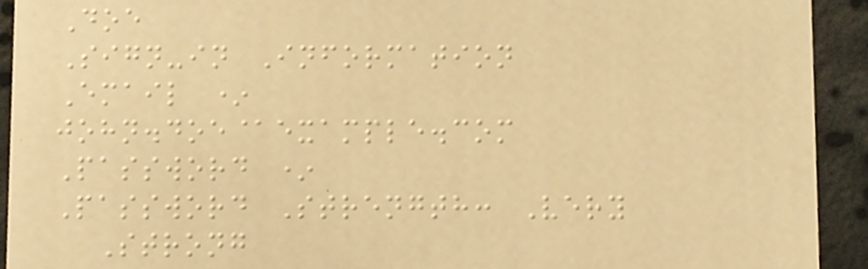Doe
Sign-in Information
Email *
john.doe@example.com
Password *
Password Strength: Very
Strong
